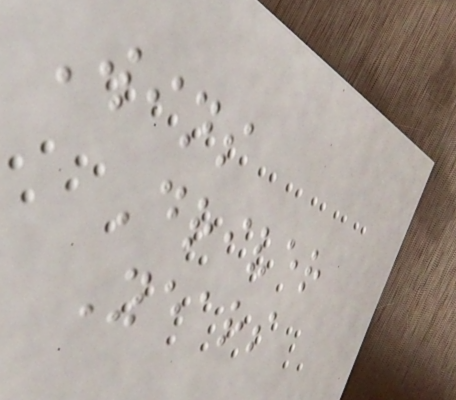Wins
Driver
Years
